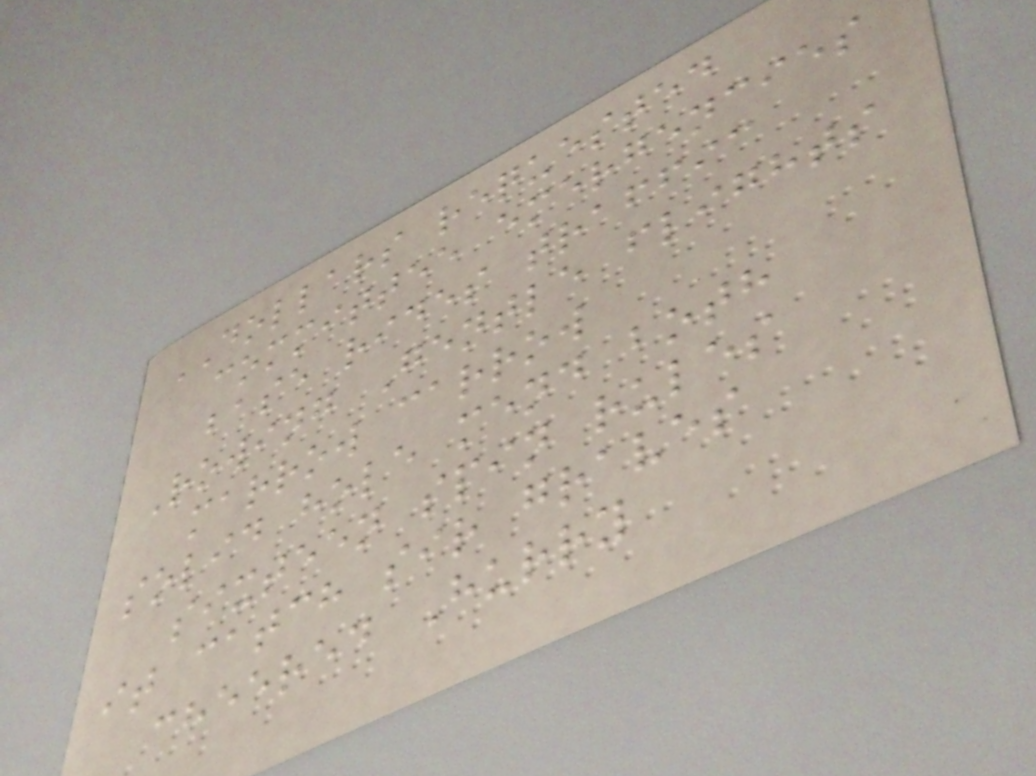DOLLARS requested
committee emergencies
base rides traffic
Rowing Gentle flights
marrow carrow
solid hole mend both
sixteen spin rules
it catch sir graves
cheered Hurry
